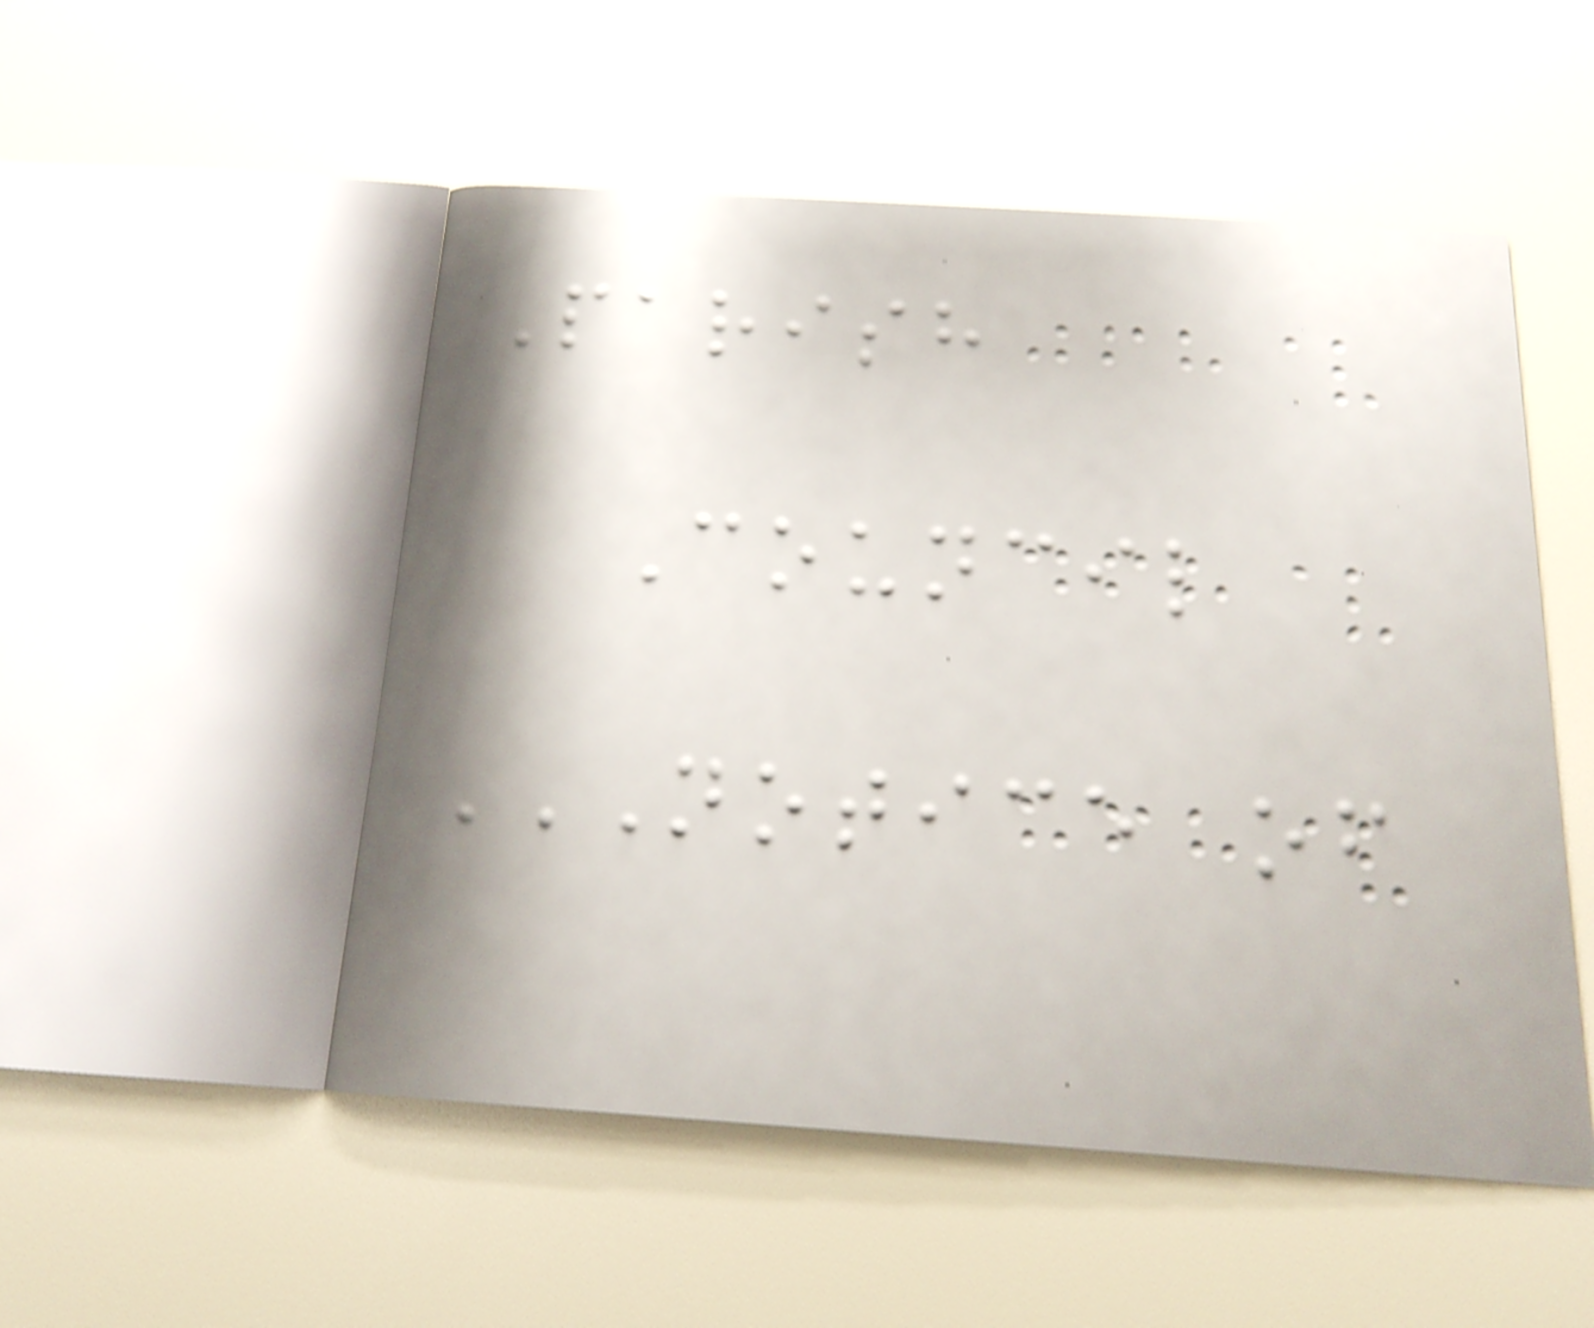Parish
Council
NOTICE OF
